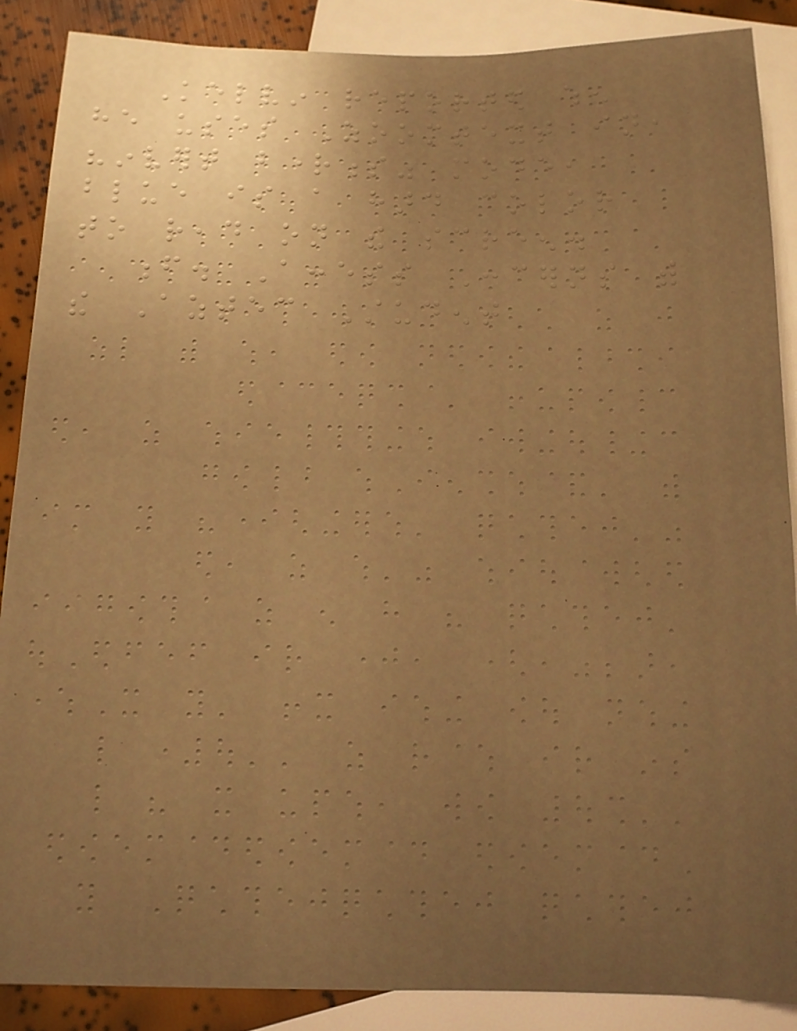Kelvin reported when
he uses Zoomtext in,
"invert brightness" mode,
blue is a hard color
to read on the screen.
f. Access Concerns with
the Aztec Student
